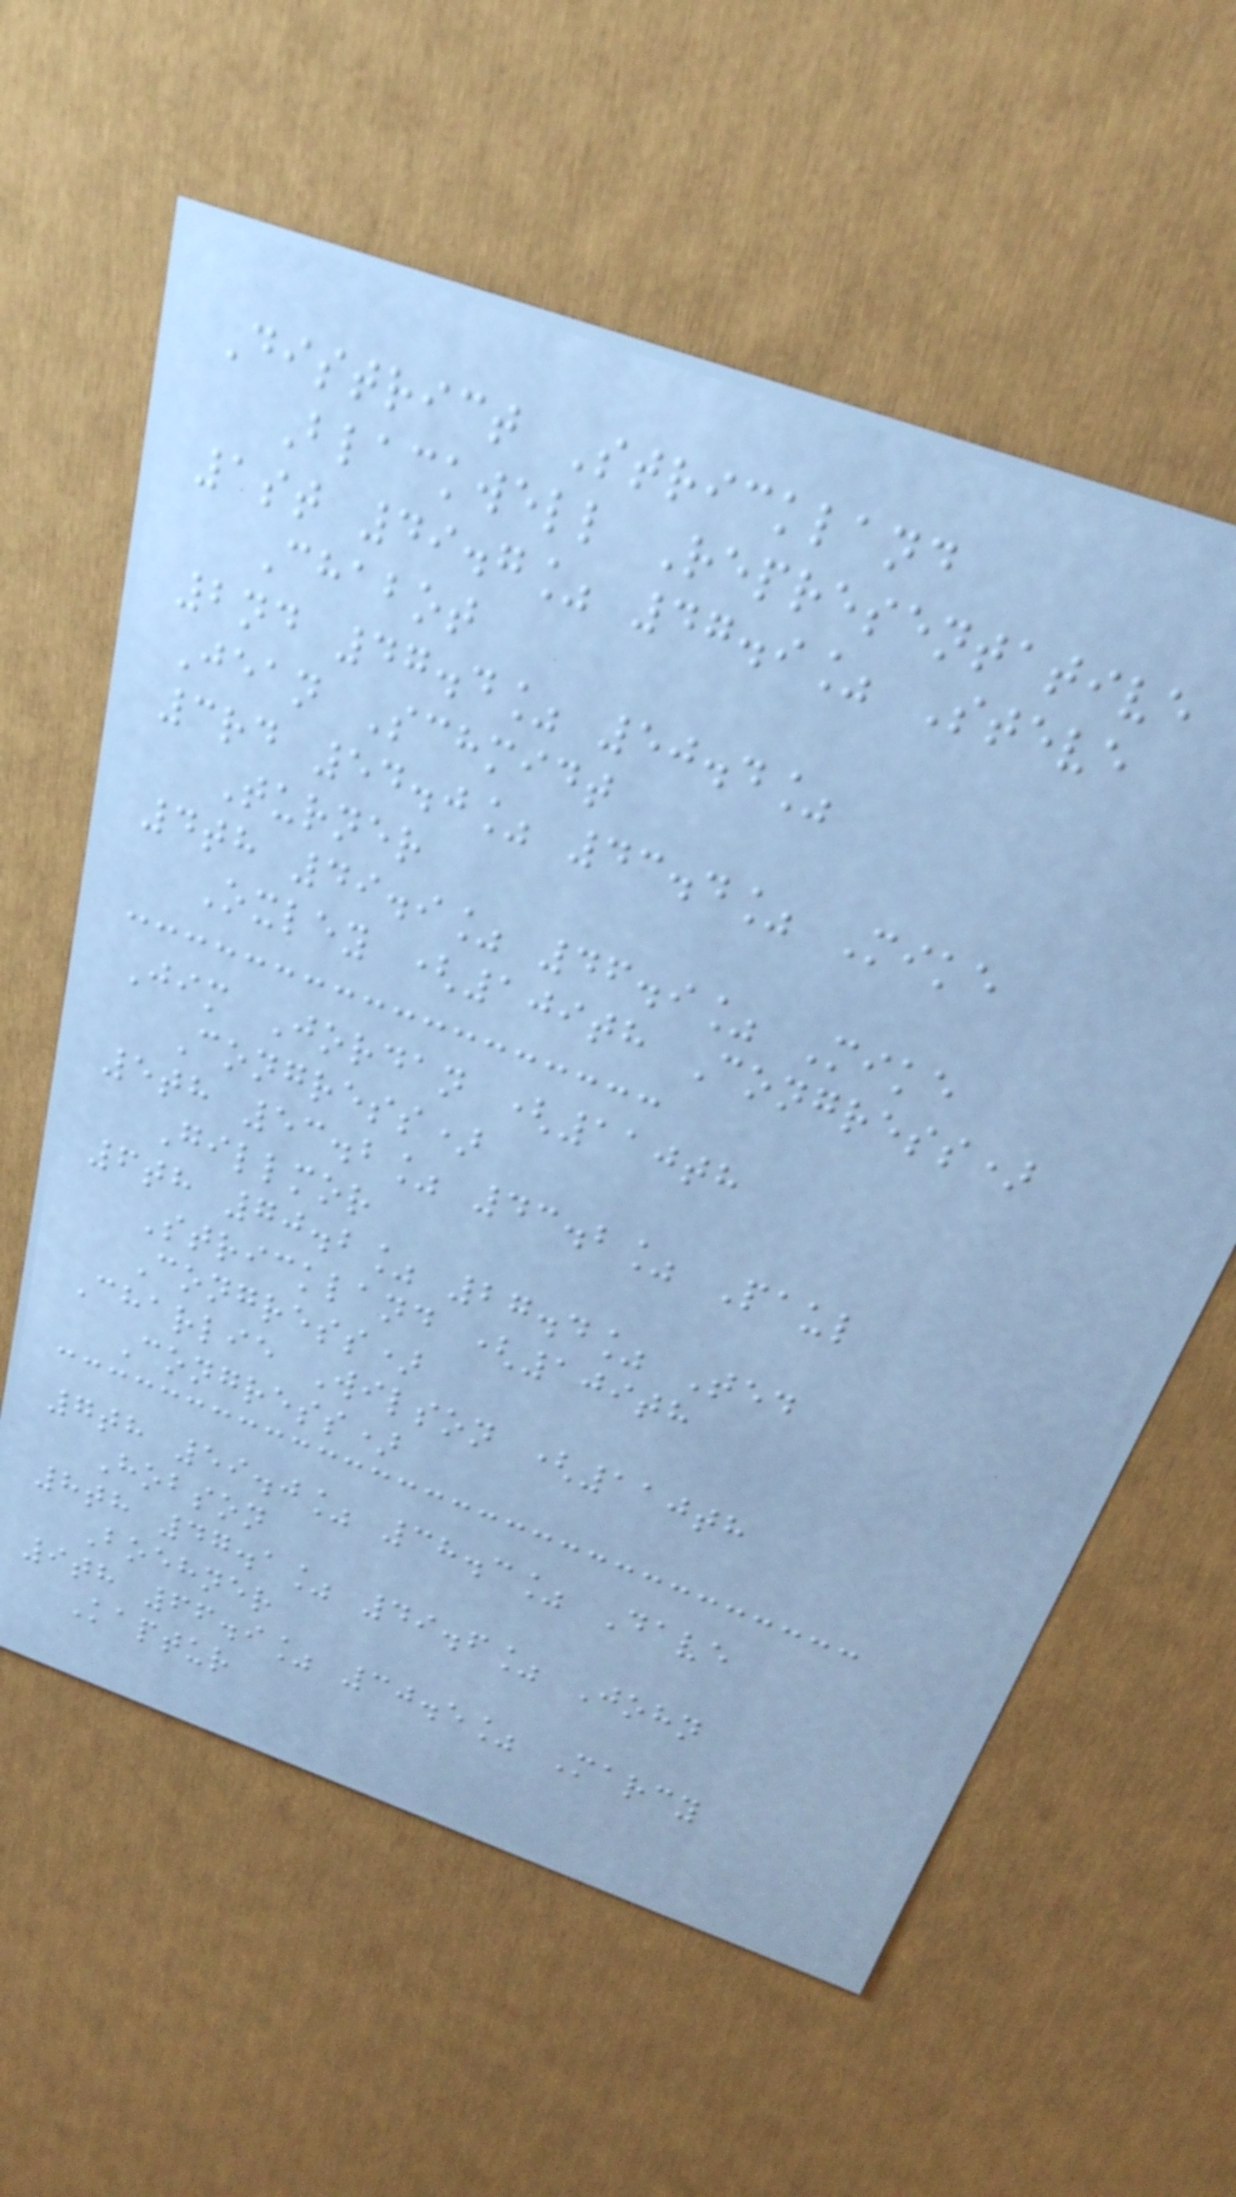District Strickland
Blackwell Representative
1st 49.7% 47.9% Steve
Chabot
2nd 47.4% 50.4%
Jean Schmidt
3rd 54.0% 43.4% Mike
Turner
4th 49.9% 46.9% Mike
Oxley (109th Congress)
Jim Jordan (110th
Congress)
5th 53.2% 43.2% Paul
Gillmor
6th 70.2% 27.4% Ted
Strickland (109th
Congress)
Charlie Wilson (110th
Congress)
7th 59.0% 38.3% Dave
Hobson
8th 47.1% 49.6% John
Boehner
9th 66.9% 30.5% Marcy
Kaptur
